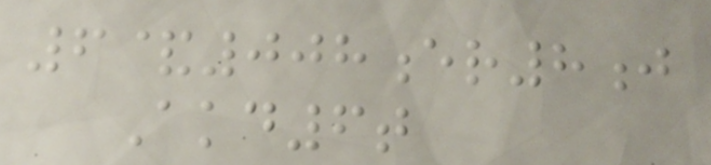6&008er8j
Akd6t
